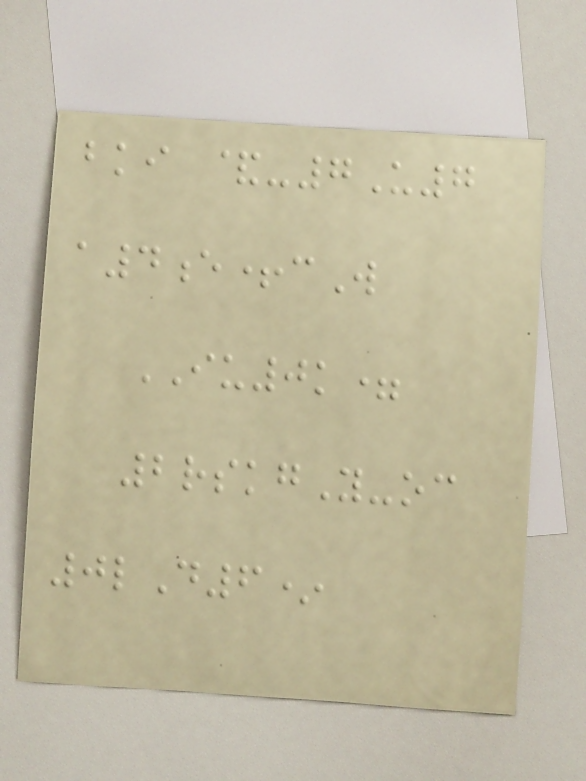bki &-7U7
a4e+cW
IU0k=
2rskgY-oc
0lD6*
